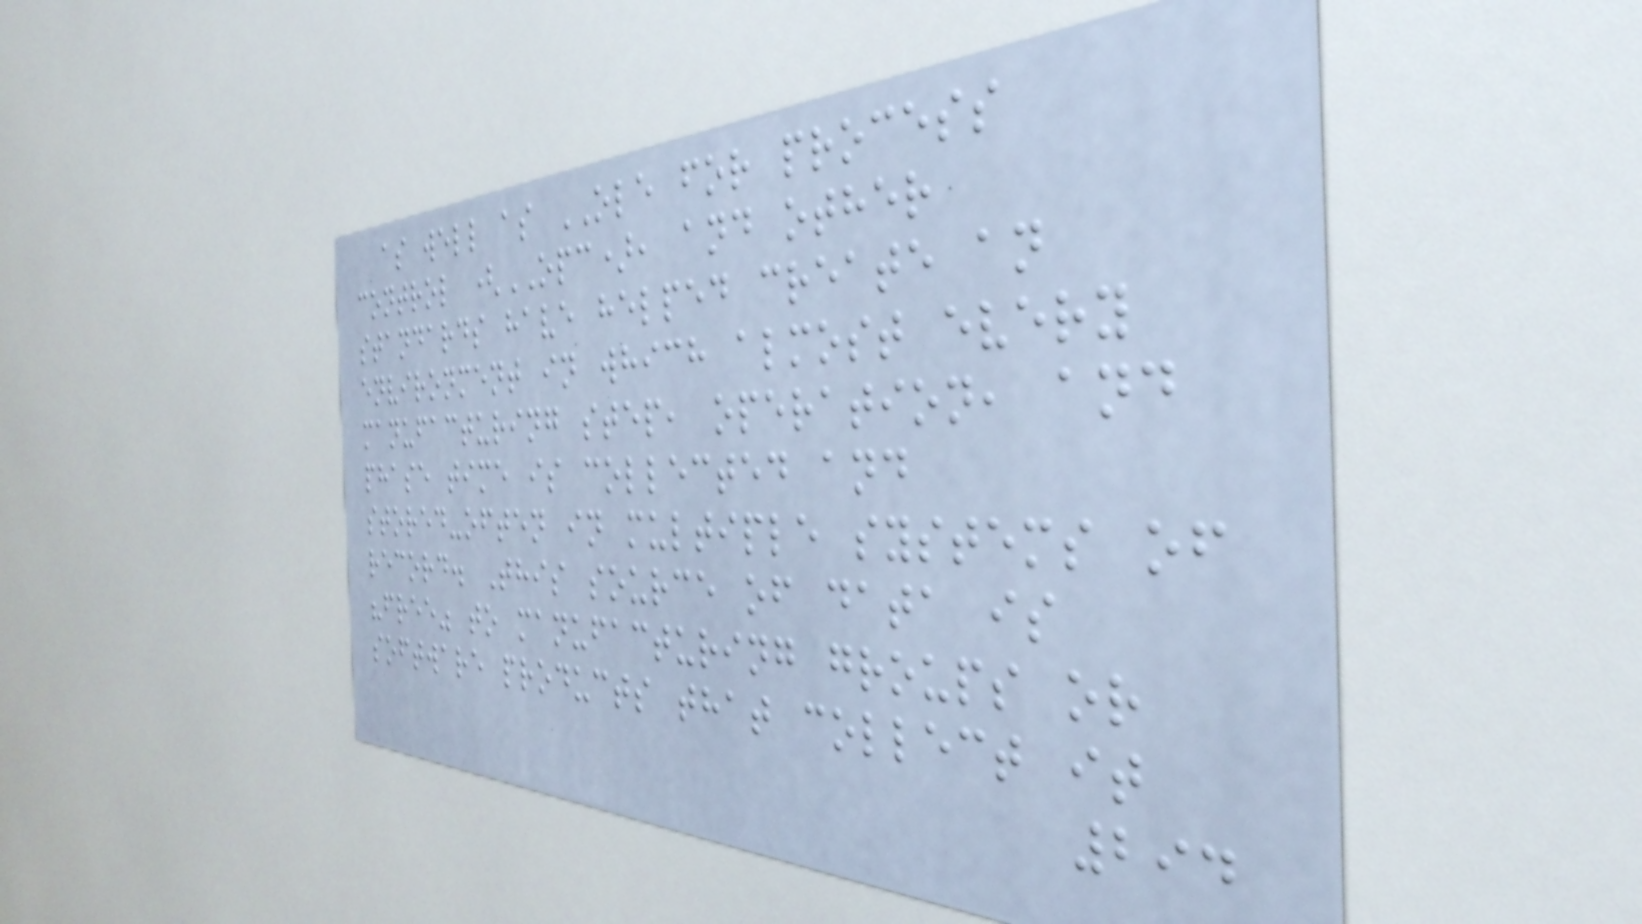as well as OLE for process
control (OPC), and other
standards have helped create an
environment in which almost every
manufacturing step, operation, and
phase time is collected and
stored-often in multiple systems of
record. This source of data is
"free" to manufacturing groups or
software products that collect it
294
